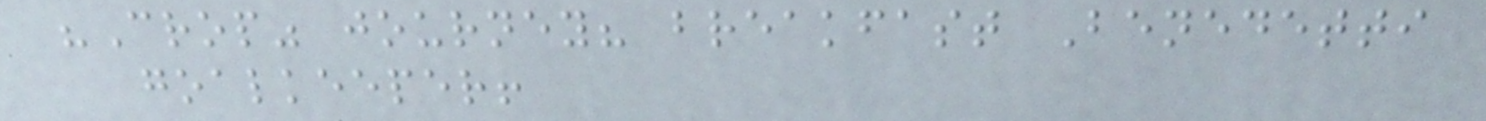"Crop" journey? breakfast Benedetti
goalkeeper!
